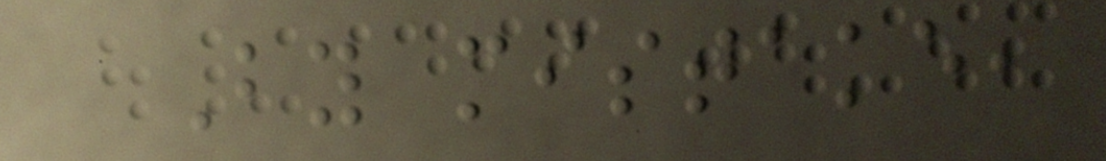By mistake,
